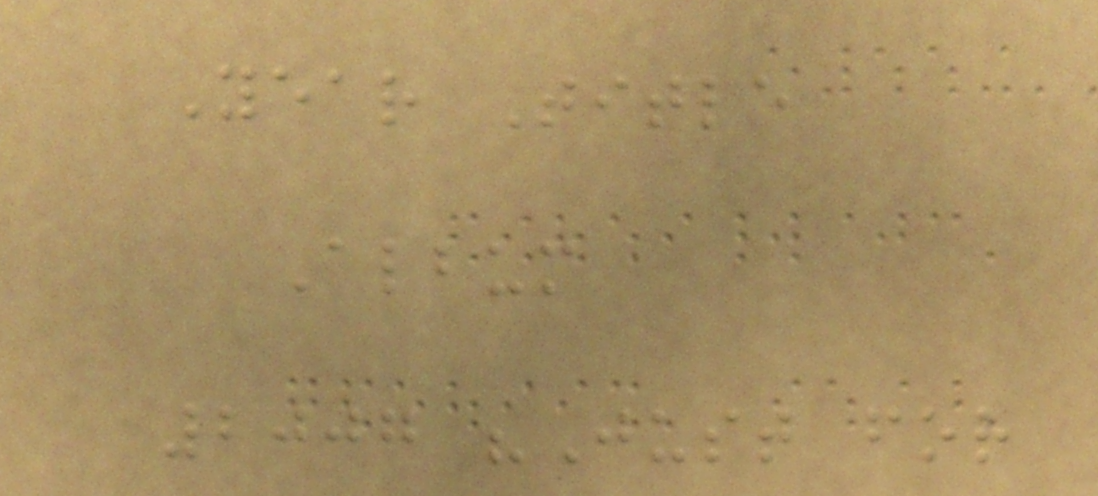Year Title
Album
2007 "Just for
